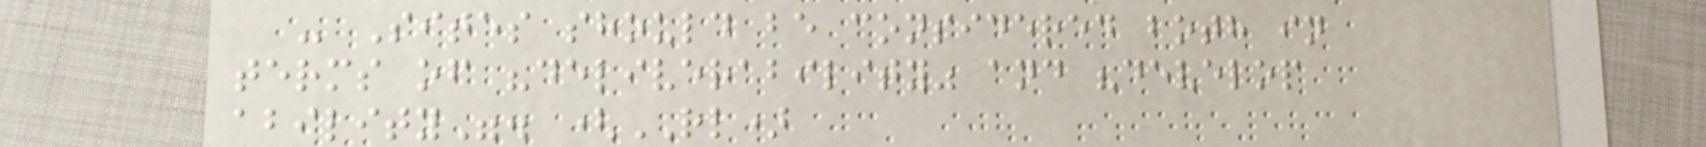- Sites should be considered both in
terms of "deliverability" and "develop
ability". (RL)
